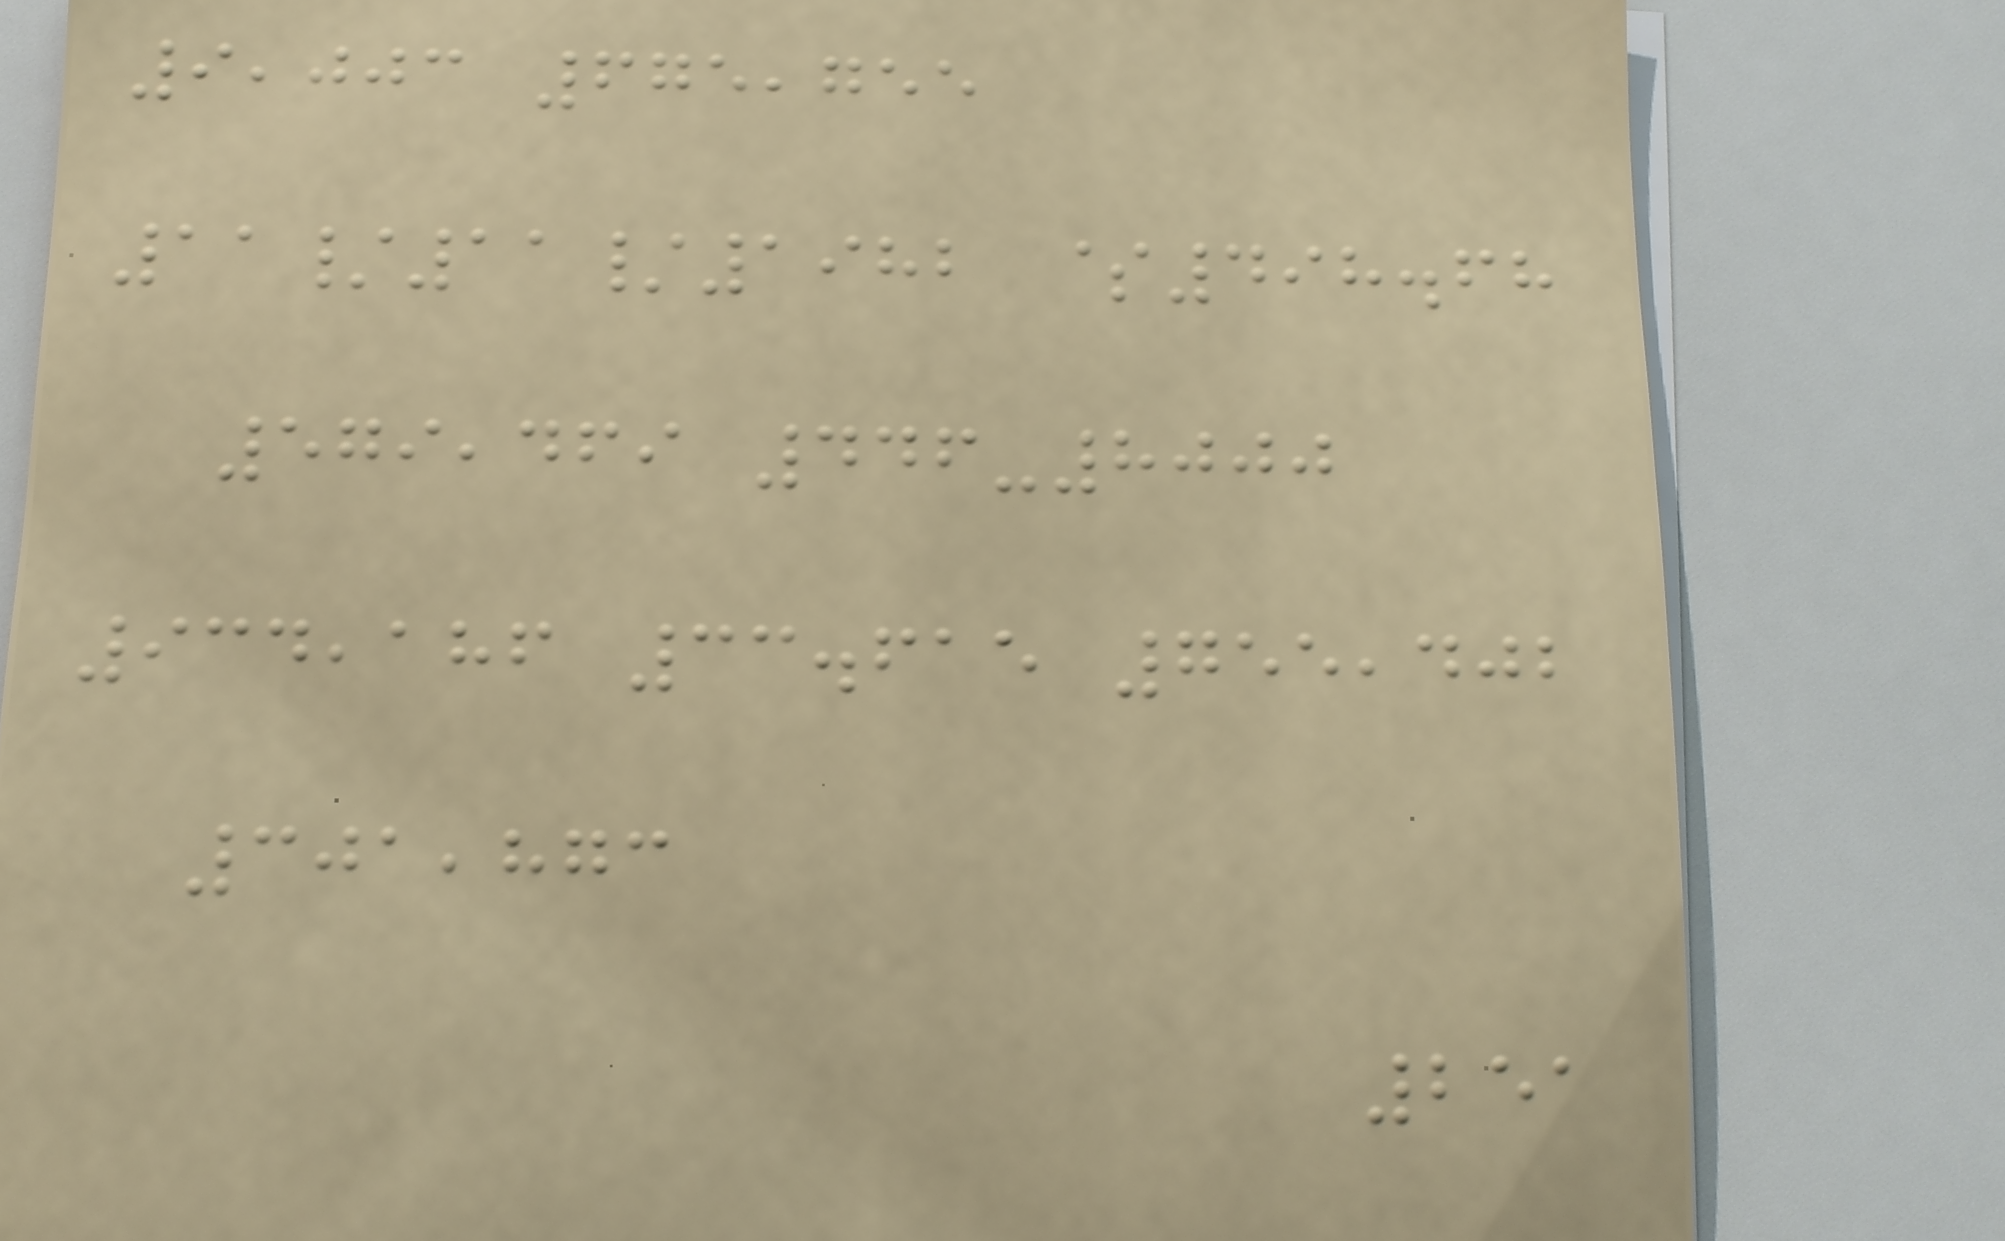9,003 675,755
11/11/1982 $498.68
579,469 446-8000
934,186 33.615 755,402
301,873
251
